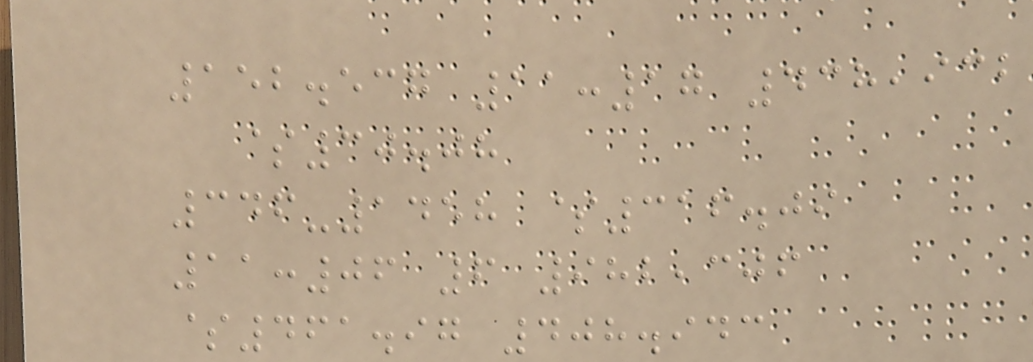152.537 11:17 438,932
$30.08
346-1458 $316.09
11:06 6 982,306
$461.97 408.943
